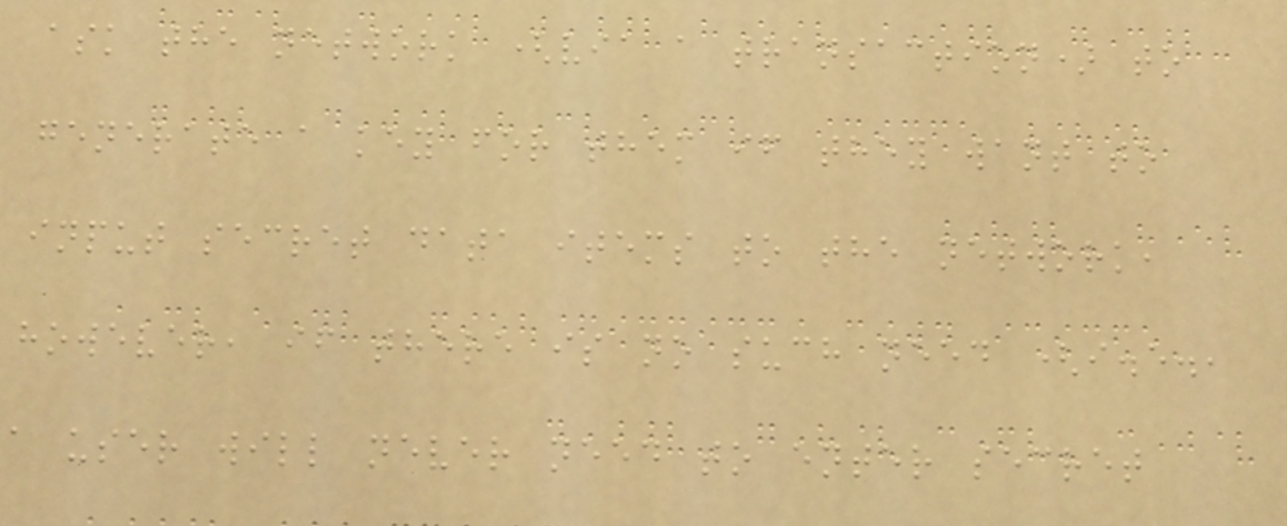ask the network (via a transaction) to
generate a key for them if they want to
input secret data items to the network,
however, if there is no such need (i.e.,
a user will never need to enter secret
